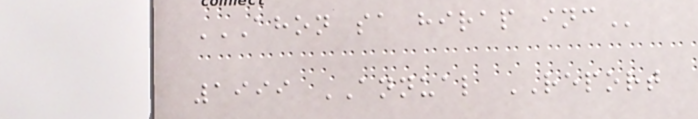AHON SA HIRAP INC
1999 ANNUAL REPORT
